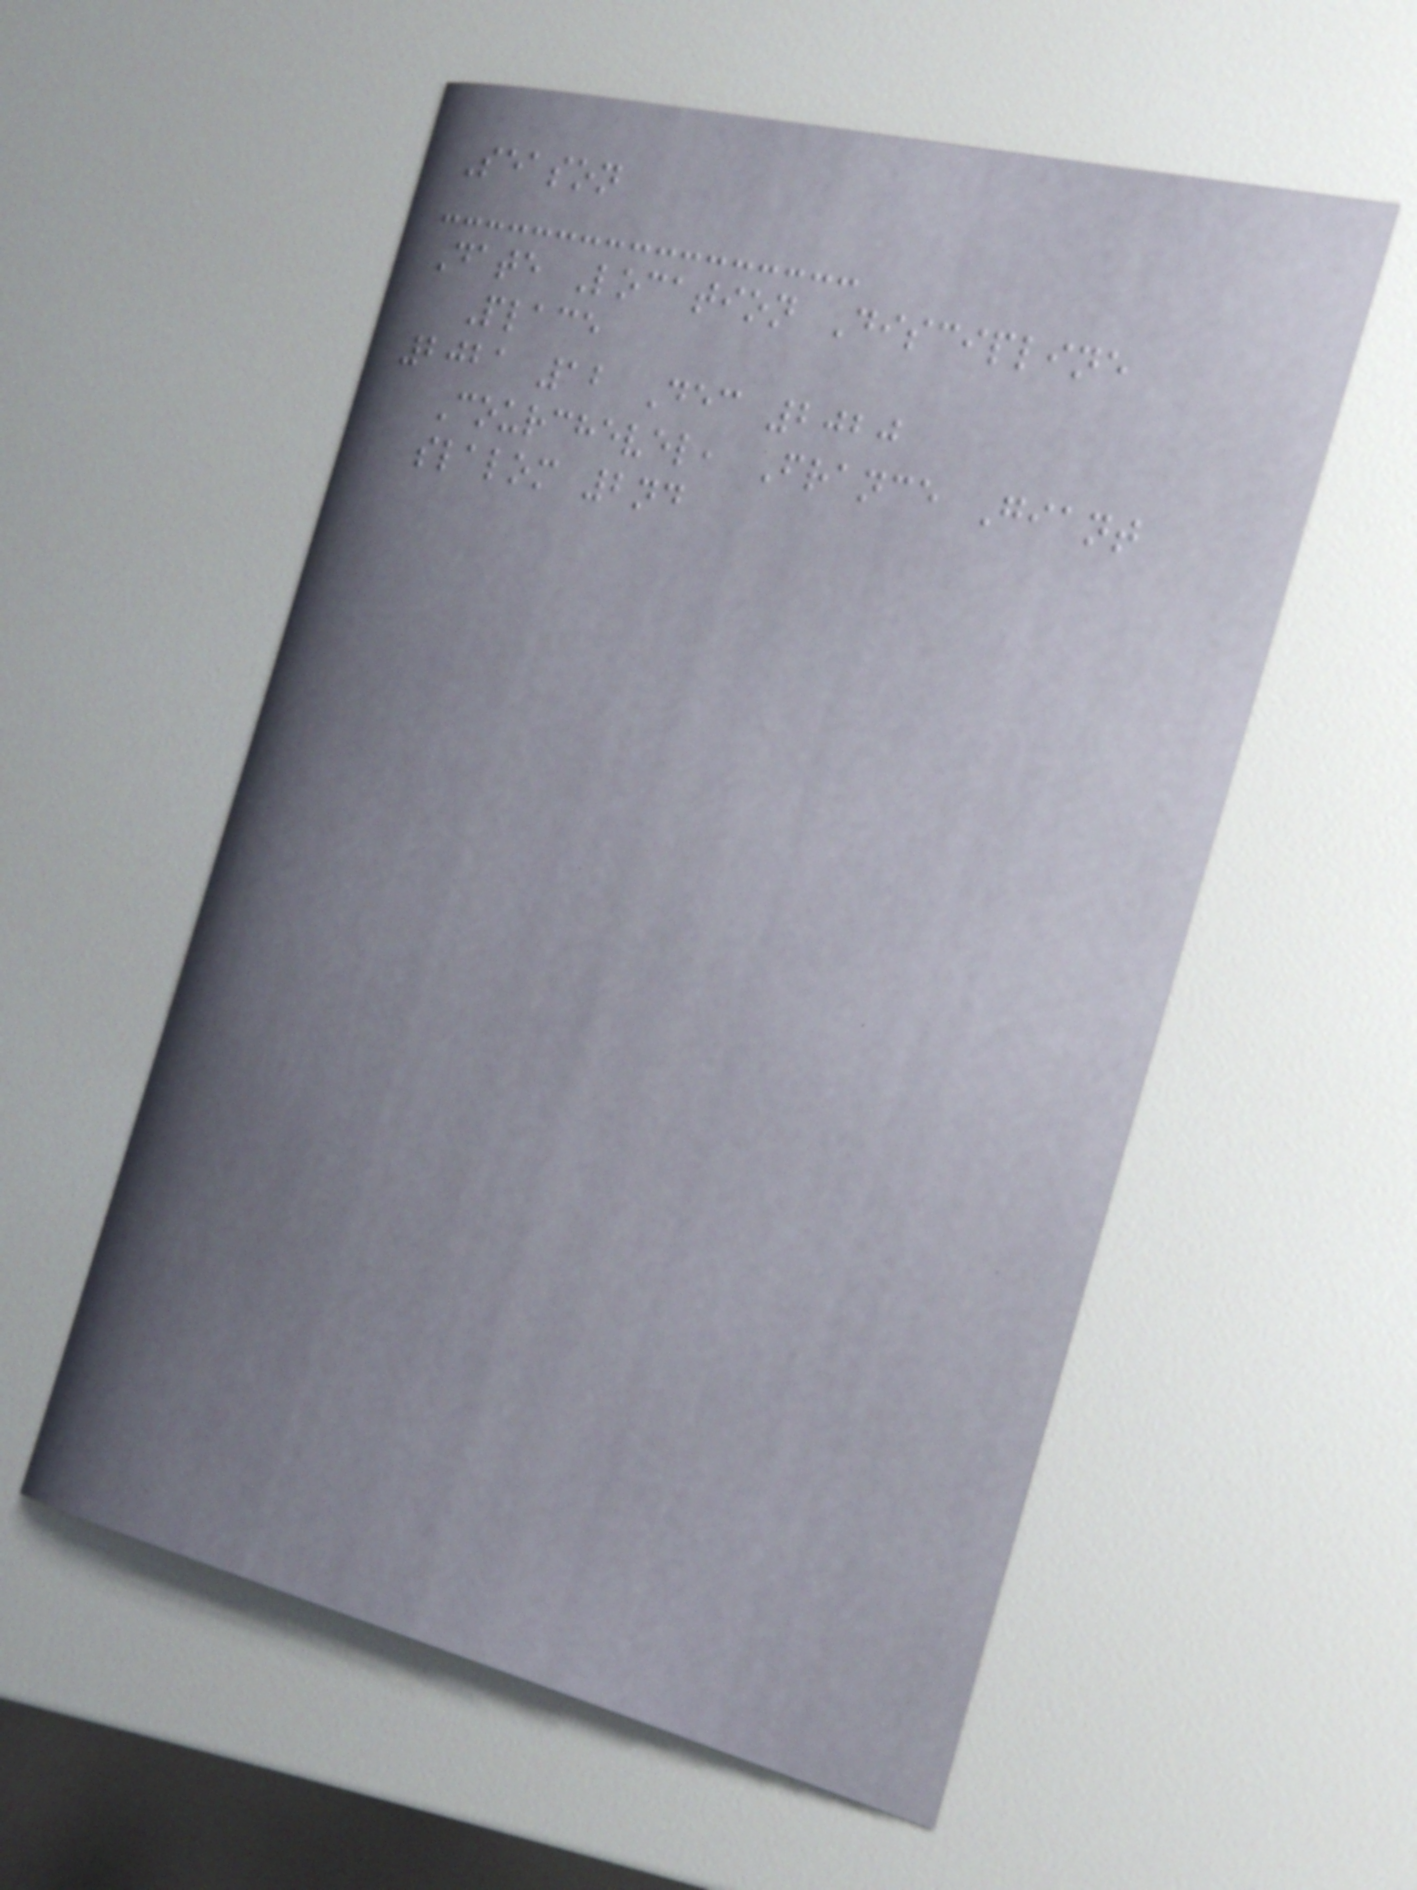Season
Date Location Discipline
Place
2021 12 Dec 2020
Courchevel, France Giant
slalom 2nd
